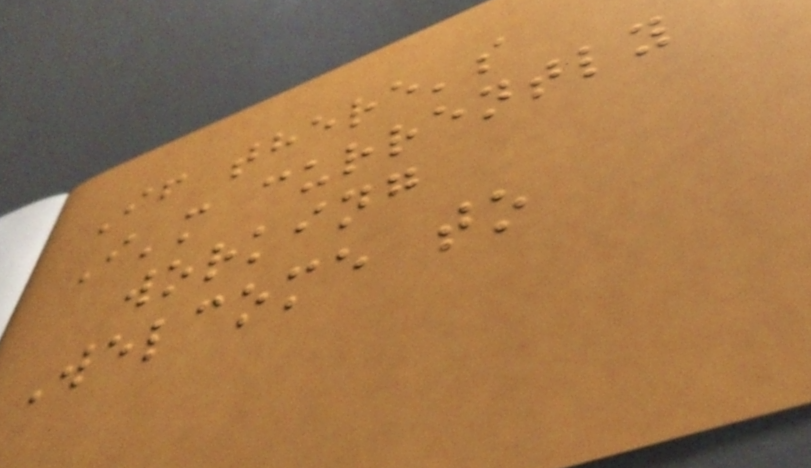If there's
I'm currently
working
Welcome to
